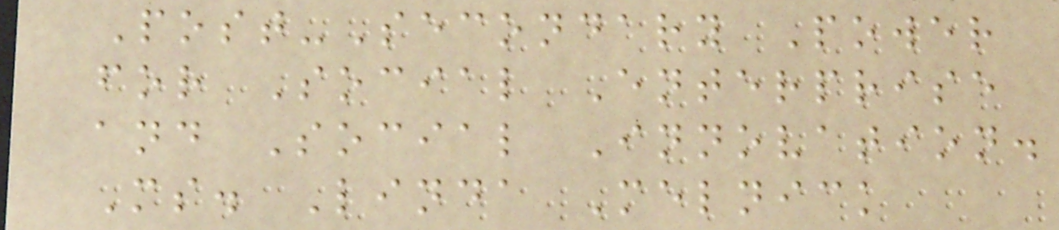Post-Secondary Power
for Social Enterprise
and Social Innovation.
Ms. Linda Melnick
